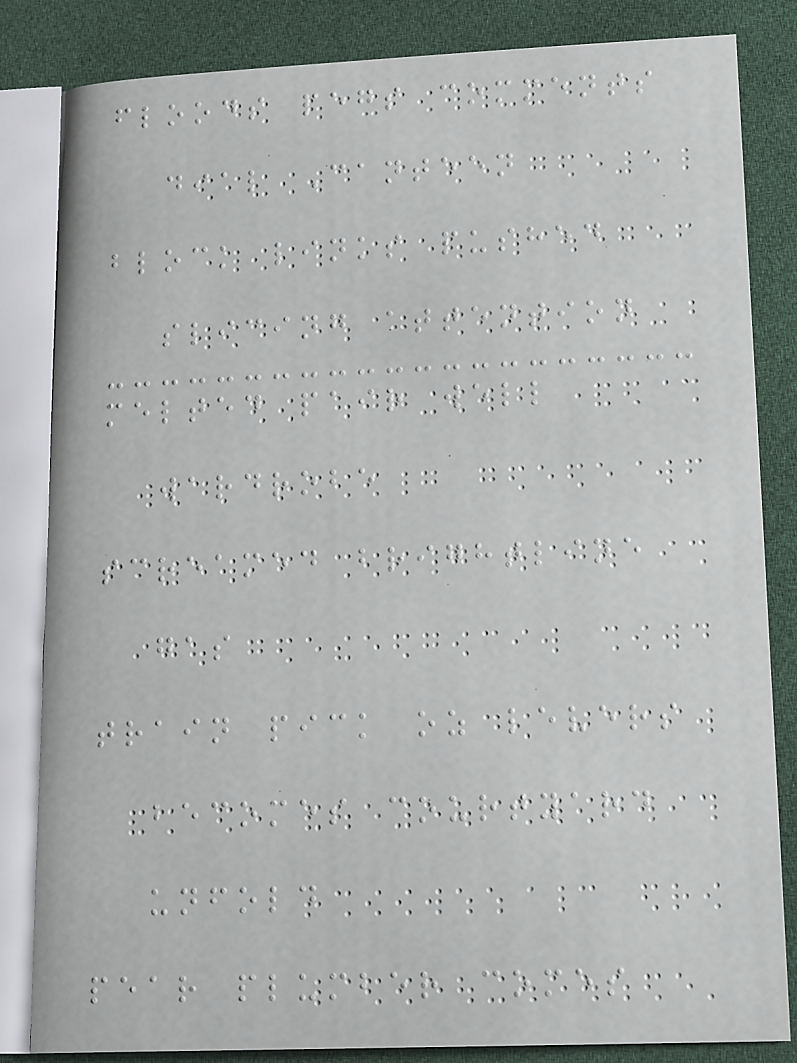floods pegs comments
dial Canteen
block links pushed
slicing attention
melted pair well
wardrobe
screamed brightline
gas
train pick oz levers
becomes courtyard
unfold
pear plumber comes
